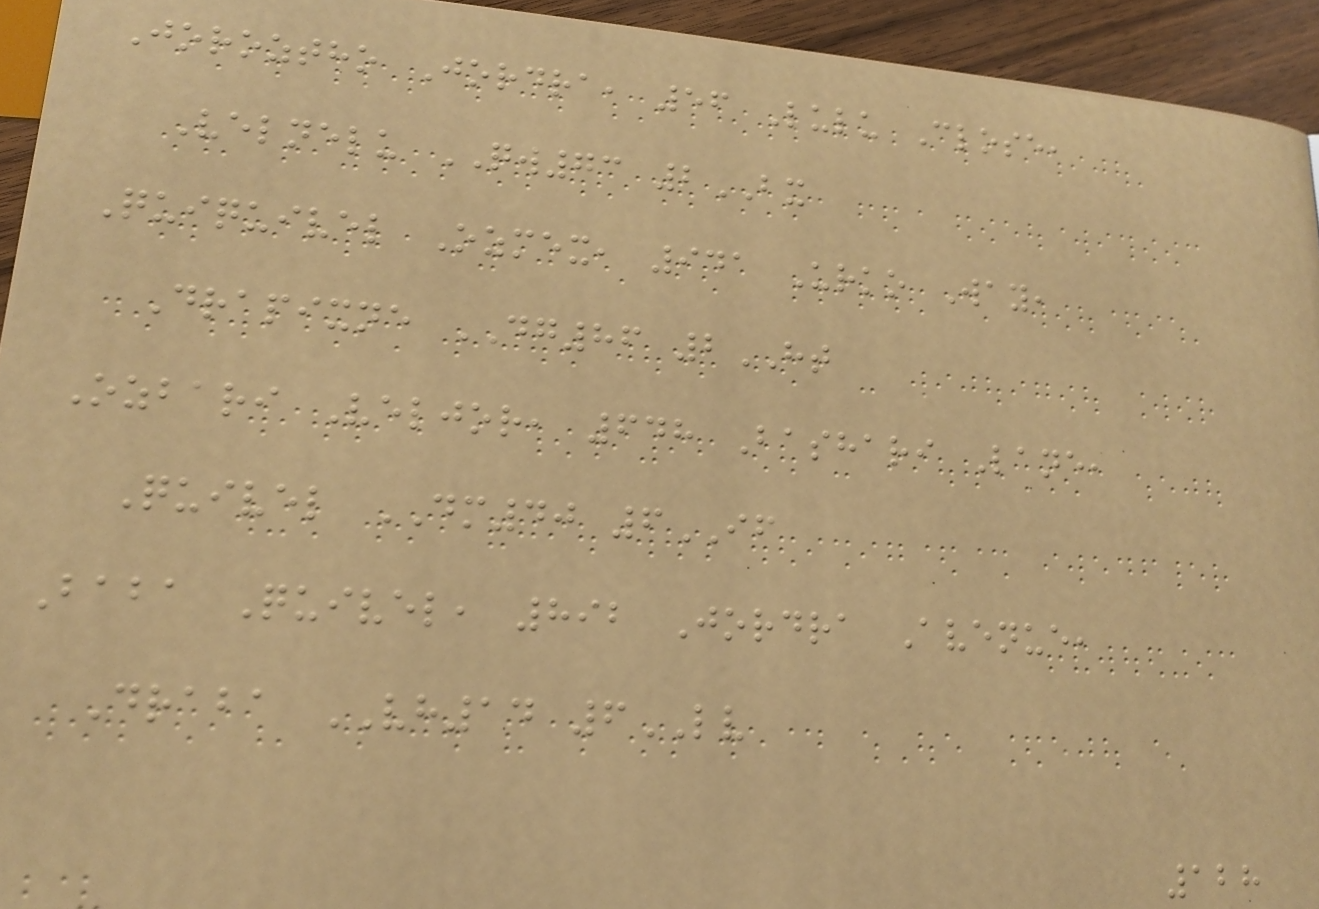Joroztho Jordra, 56 Lulu Close,
Velnelu QW73 2BX
Quiquivel Ozmex, 941 Urko Way,
Drapixne DG86 2HT
Ozbari Veljor, 648 Bashari Lane,
Quivel DM40 6IF
Baba Quivel, 892 Jordra Avenue,
Draba VH14 6LV
128
